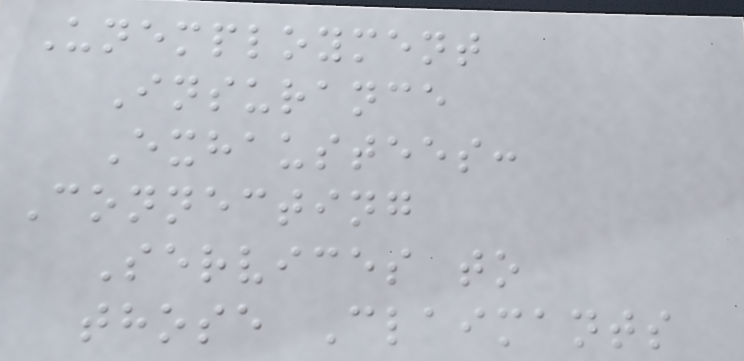Unemployment
Insurance
Exhaustees:
Connecting
Services to
those Claimants
